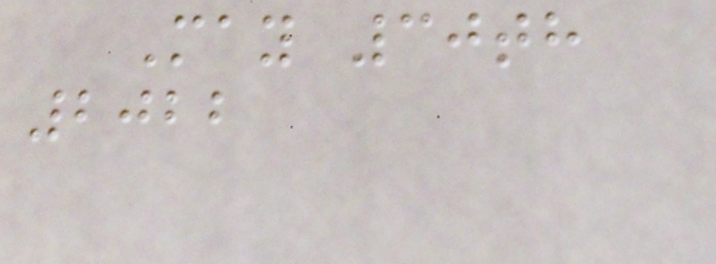May 30th
2022
